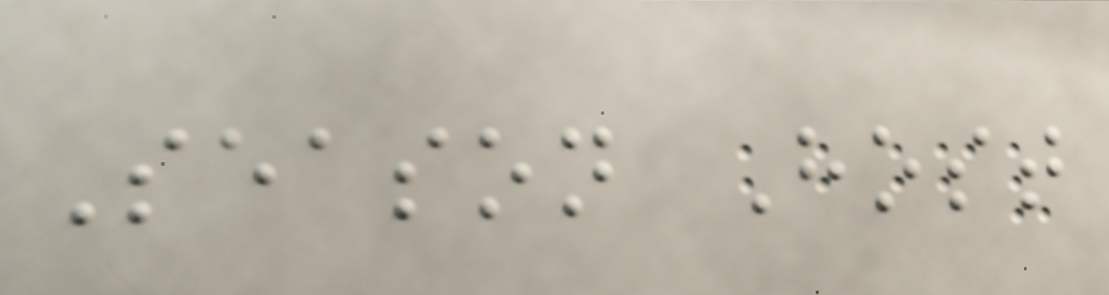Season Host
